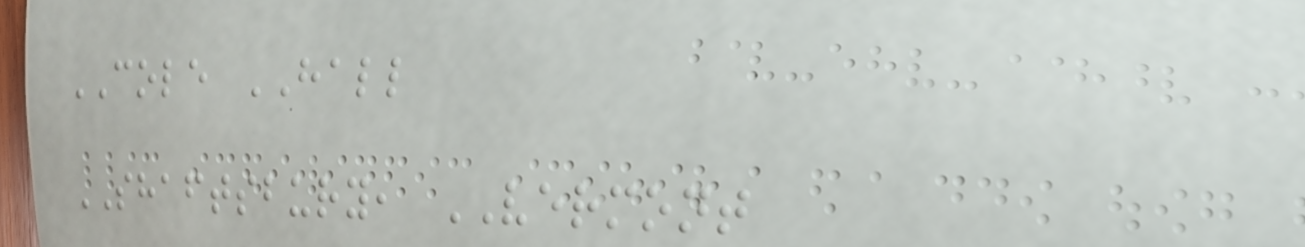COLE HALL
SHAFTSBURY, VERMONT
